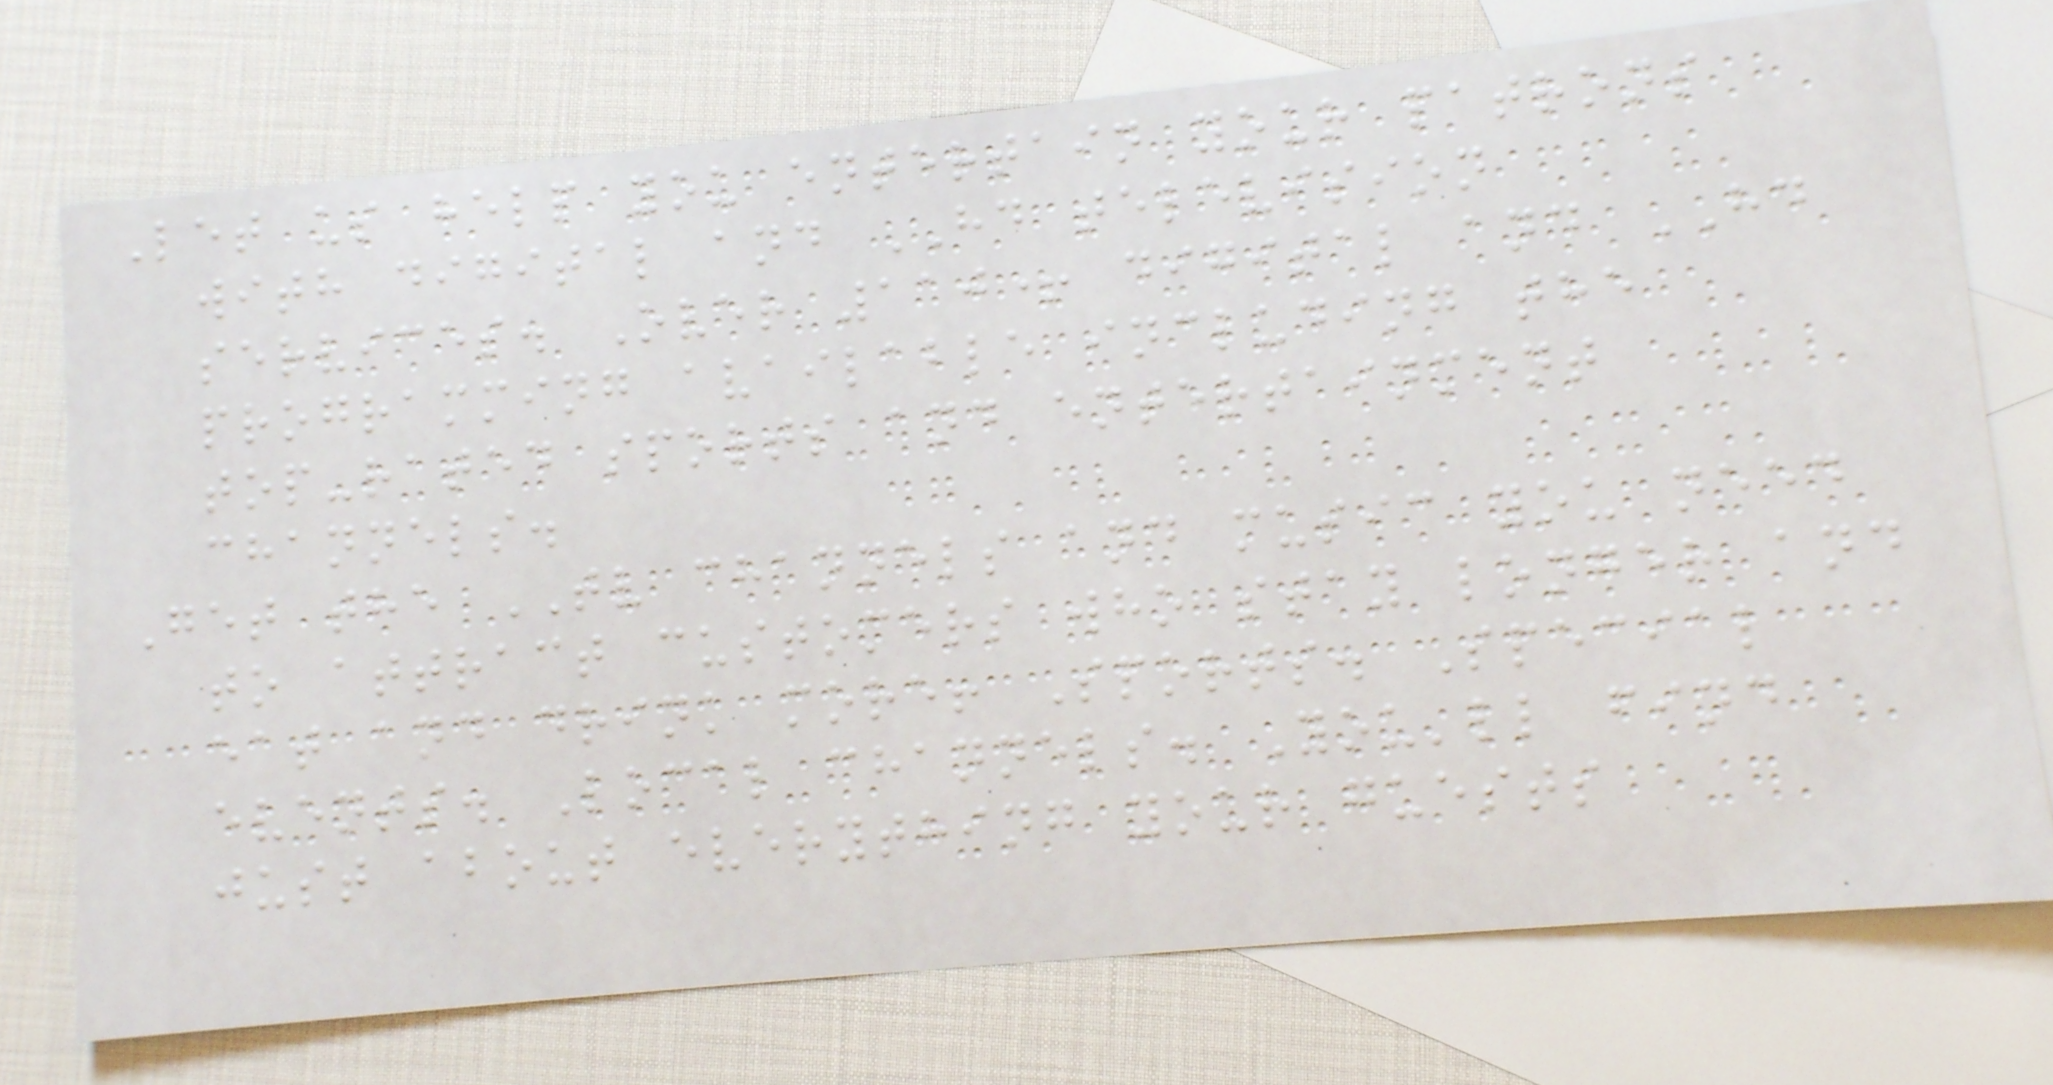Let us help you entertain your patrons
with digital and HD television
services. Over 110+ digital and HD
programming available including the
top-rated sports and entertainment
channels.
Get the TV channels and music you need
to attract customers who stay longer and
eat and drink more! Sports. Special
events. Local channels. You'll find
just about everything your guests
